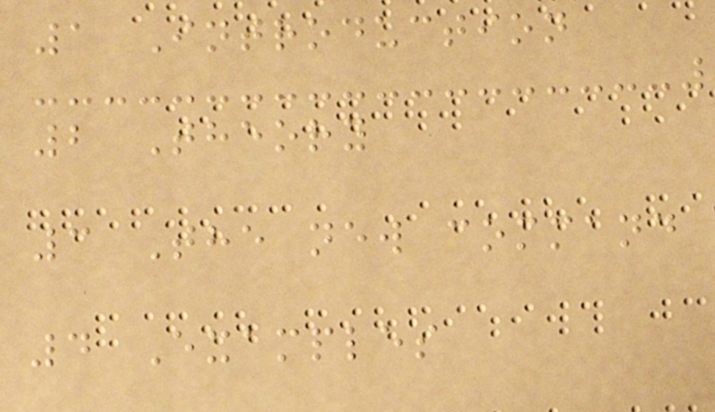1 Introduction
2 Theory
3 The new command
4 Examples
